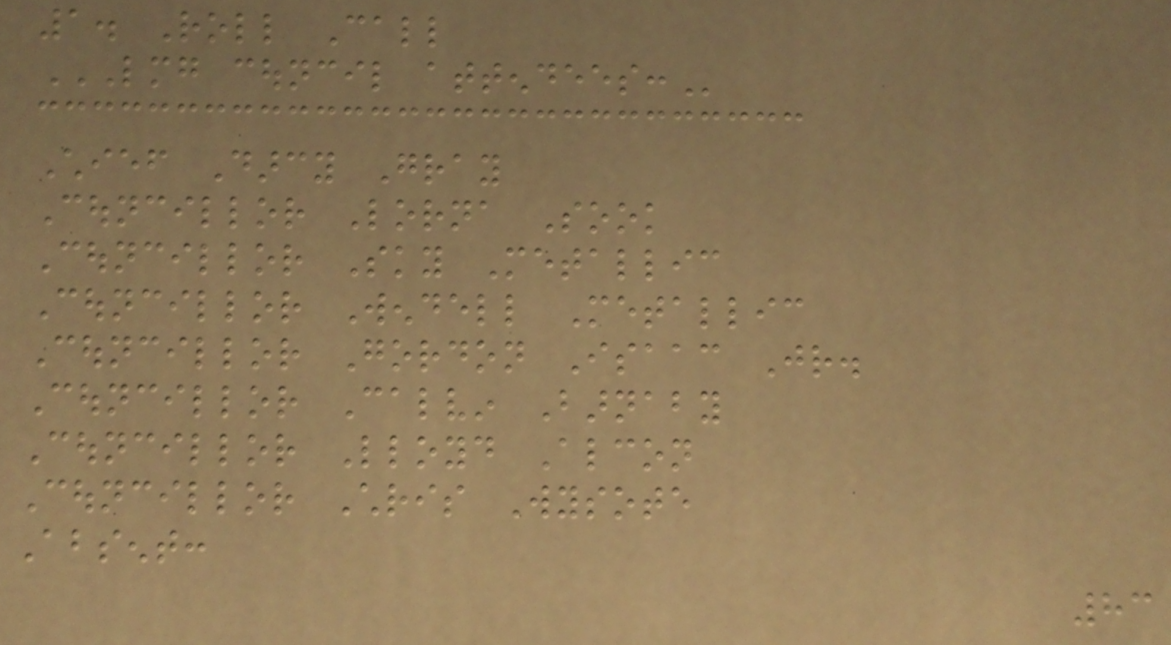1. Roll Call
LMG COUNCIL ATTENDEES:
Chief Darcy Gray
Councillor Lorna Sook
Councillor Sky Metallic
Councillor Wendell Metallic
Councillor Gordon Isaac Jr.
Councillor Calvin Barnaby
Councillor Lloyd Alcon
Councillor Chris Wysote
Absent:
83
